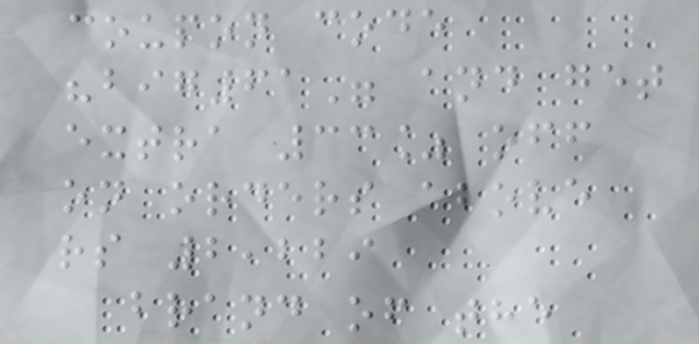coupon code
"big61" and get
extra 33% off
on orders above
rs 2,229
brand of the
